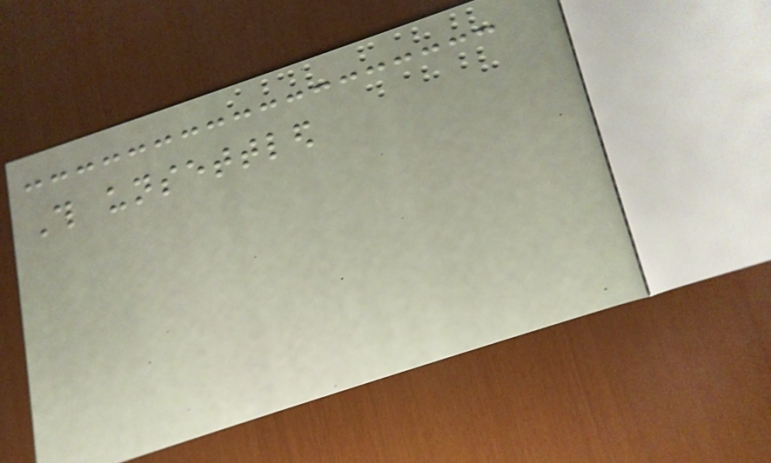This unsettled
